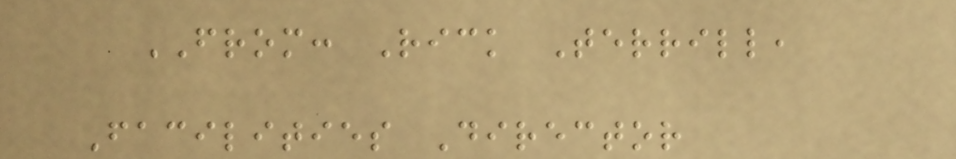FROM: Rick Terrill,
Facilities Director
